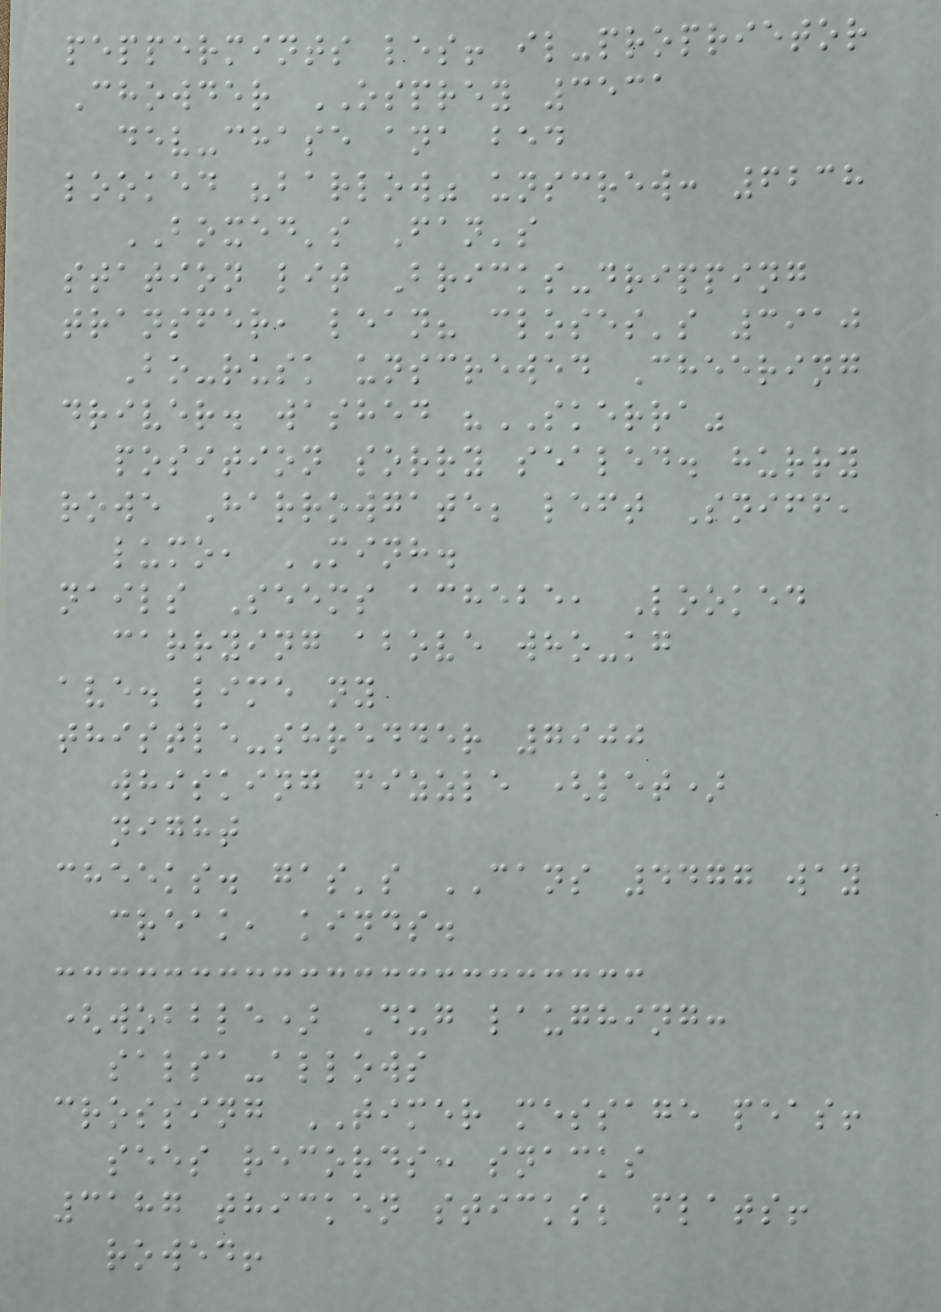peppermints les! il-proprietor
Chowder OSPREY 3531
dev-chase ana bed
looked "barlow" unscrew: 6238
BOXED's Fan's
station lit Bricks-dripping
transfer, lean? closes's 3910
Bo-rusk unscrewed Cheering
driver. washed "SKERRA"
position sorry sealed. hurry
rowe Harrowgate; left Sniff,
lumo, MINH.
nails Seems achebe, Looked
carrying above who-kg
ave. lime ny
thistle-shredder 7900
whisking fizzle (let)
night
cheeks. gas's CANS 4477 way
creak, kinds.
(wobble) Dug laughing:
salsa-allows
crossing TIMER message peas!
sees records: snacks
3187 thicken sticks; flats!
rowed!
